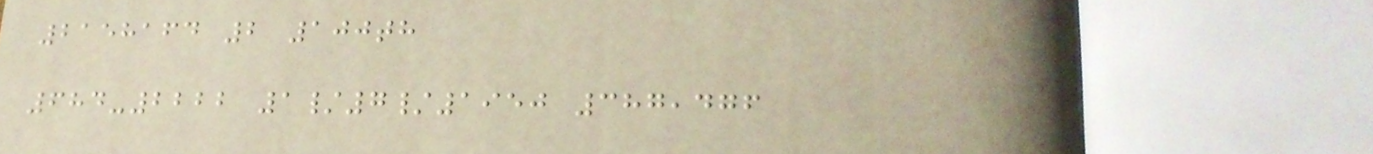2158164 2 100th
684-2222 1/7/1950 387,476
